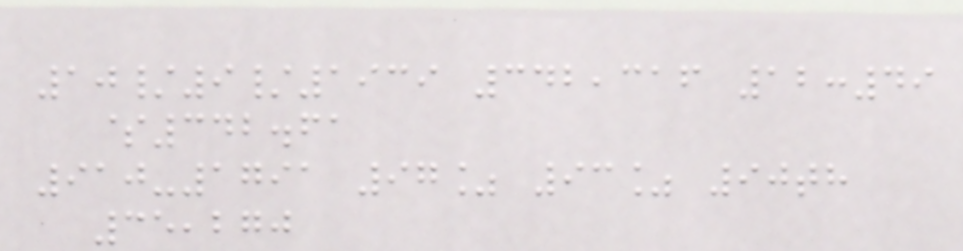10/9/1939 342,316 12:49
$342.61
910-1791 97% 93% 90th
35,270
